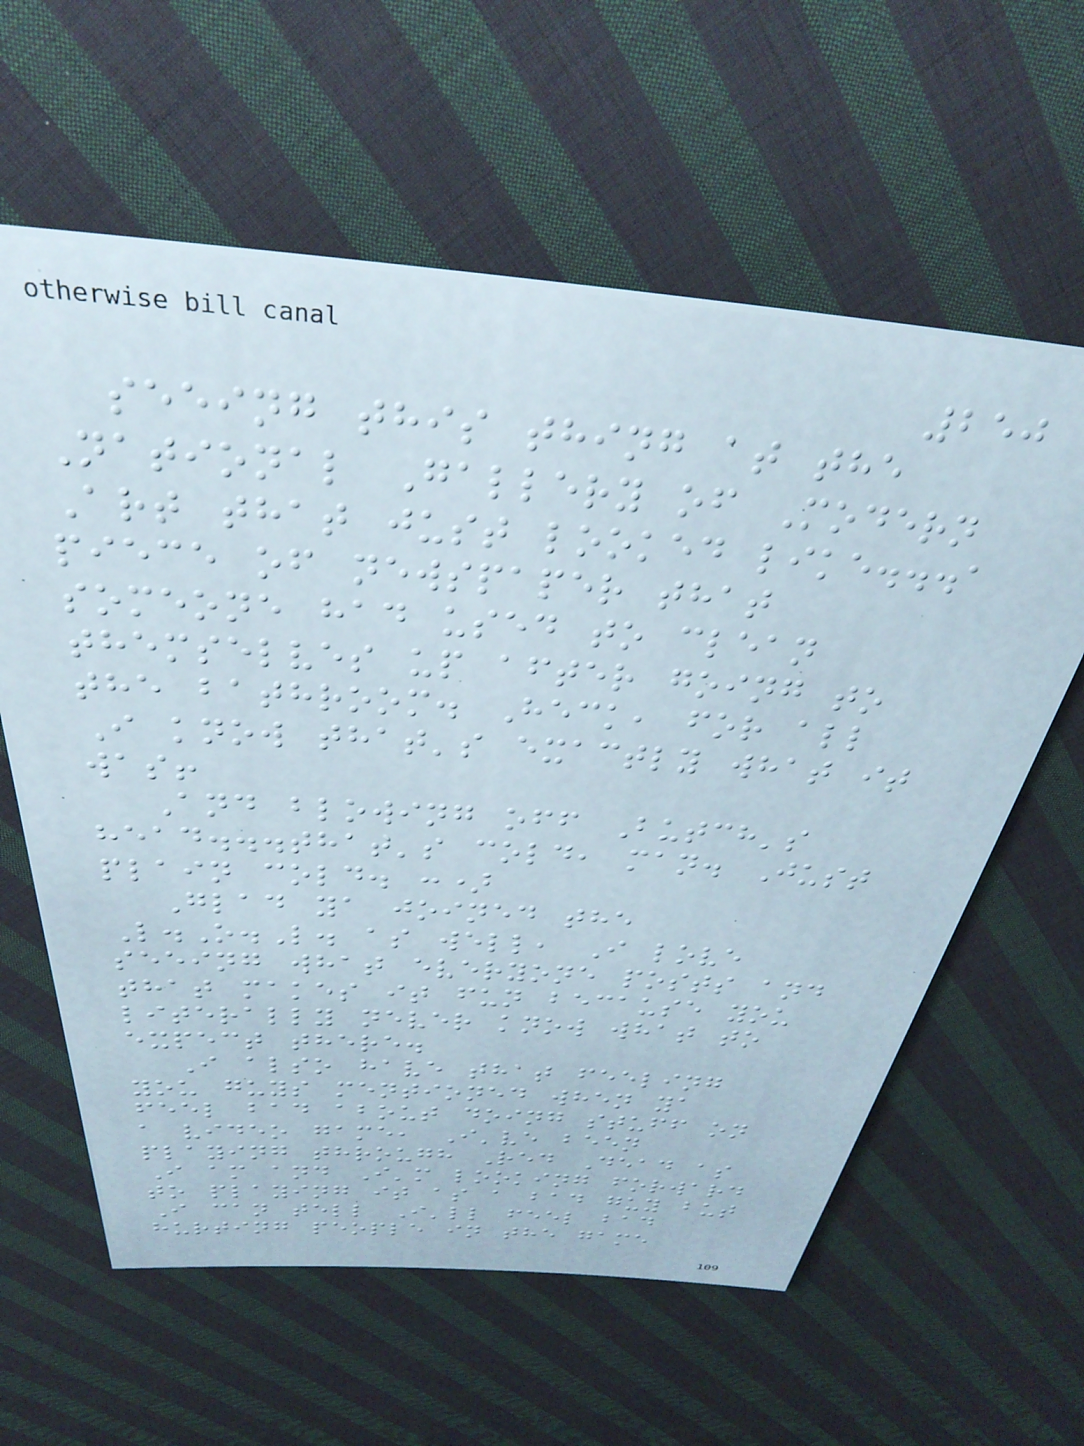250
seeing this thing at the
National Gallery of Modern
Art that just looked like...a
piece of newspaper that
someone had used to clean
themselves up after going to
the bathroom. Heck, for all
I know that's exactly what it
was!
And blowing off Butch's
head...that's cold, man. Just
plain cold. :)
Glad ya joined the
L.O.L. as well, I love
seeing what everyone posts and
that makes it fun because you
literally never know what to
expect there.
I also have that feeling
you guys mentioned when ya
feel bad about doing stuff on
a video game, I've been
playing through Red Dead as
I am and I'm looking forward
to playing it as a bad guy but
I can tell I'll feel bad
hurting people in the game
